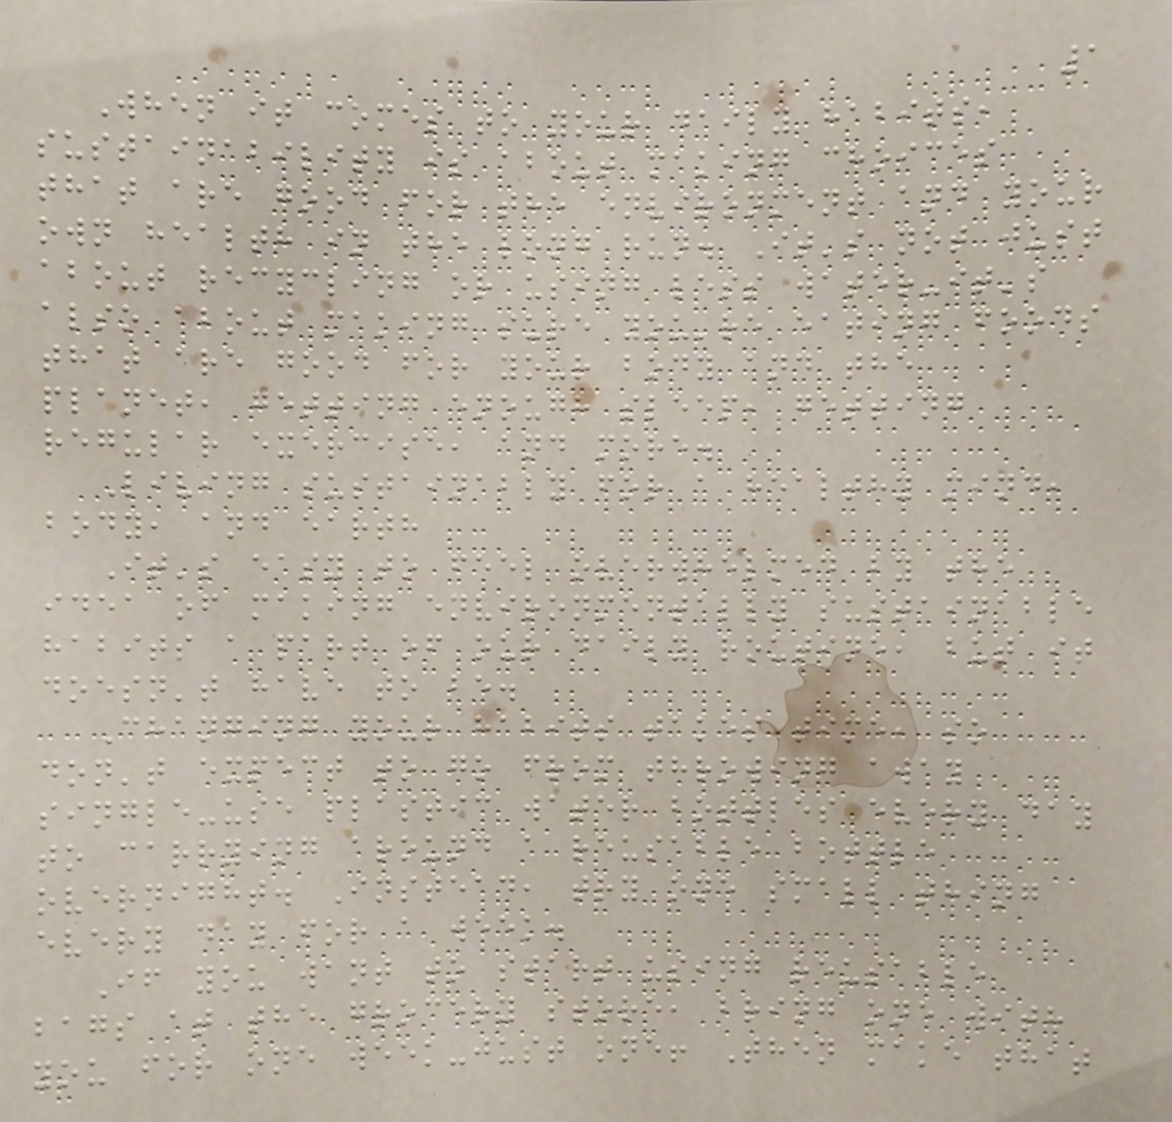1
When it comes to your daily habits,
sustainability is about making choices
that are good for the environment and your
own health in the long run. It's not just
about recycling or using less water-it's
also about making sure you're eating foods
that are good for your body and the
planet, getting enough sleep, getting
regular exercise, and more.
Living sustainably for a healthy mind,
body, and earth
It's easy to feel overwhelmed by the
idea of making environmentally sustainable
habits a part of our daily routine, but it
doesn't have to be.
Changing your habits takes time, so
don't expect to go from throwing away
single-use plastic water bottles every day
to carrying around a reusable bottle
overnight. Instead, try one small thing
every day for a week.
If you want to start using reusable
bags at the grocery store, bring one with
you for one week-just one! Then make that
